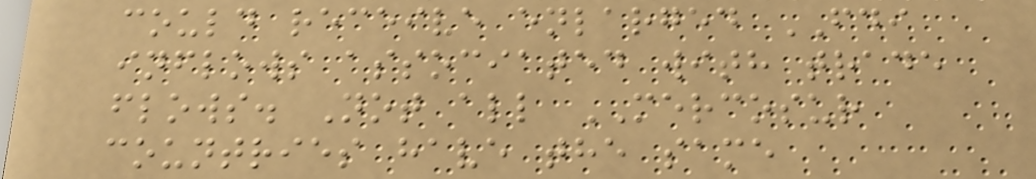could receive enlarged FDI
inflows associated with trade
flows. Not all MERCOSUR
countries have the same
